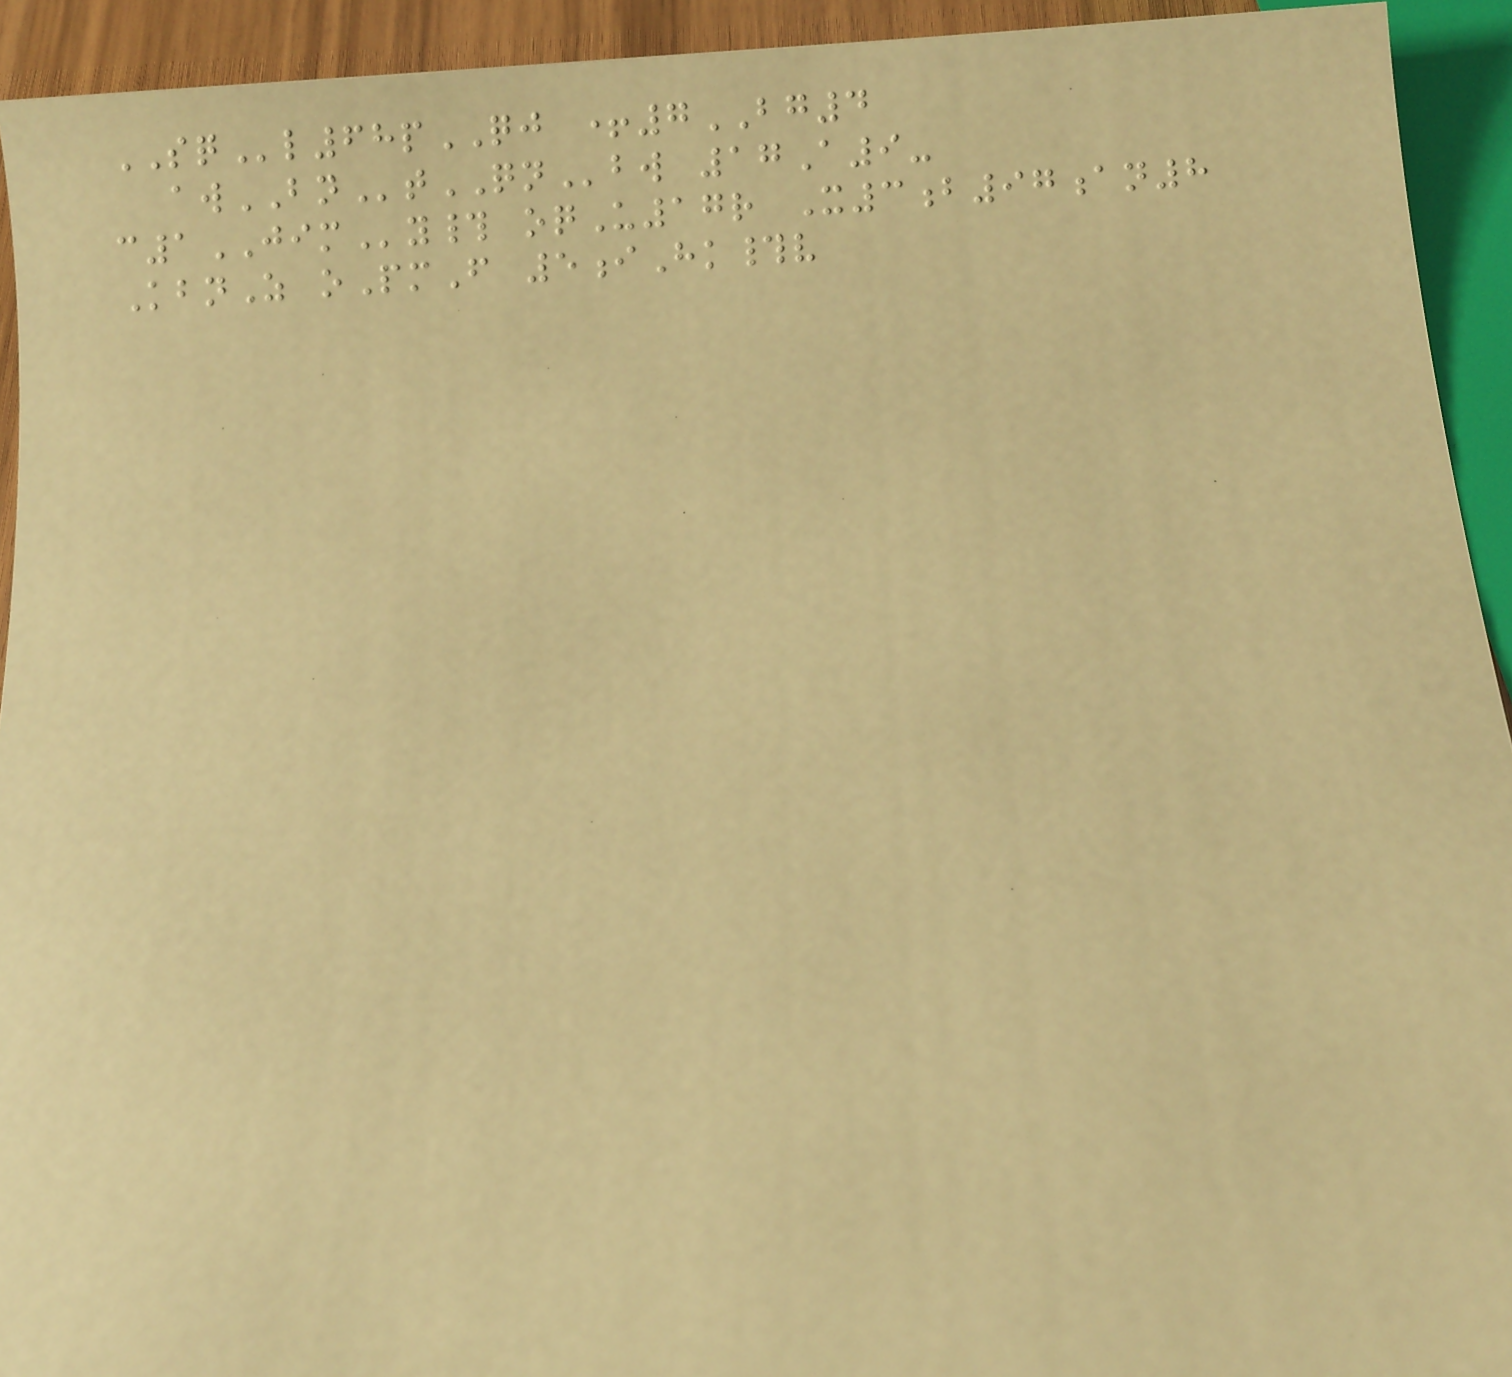SQl68pQJ +7BG4
awBNtQNbw 17A9-
c1JIMy# oqU17r X3b97an8
KbnZ oPmF 5iHk#v
